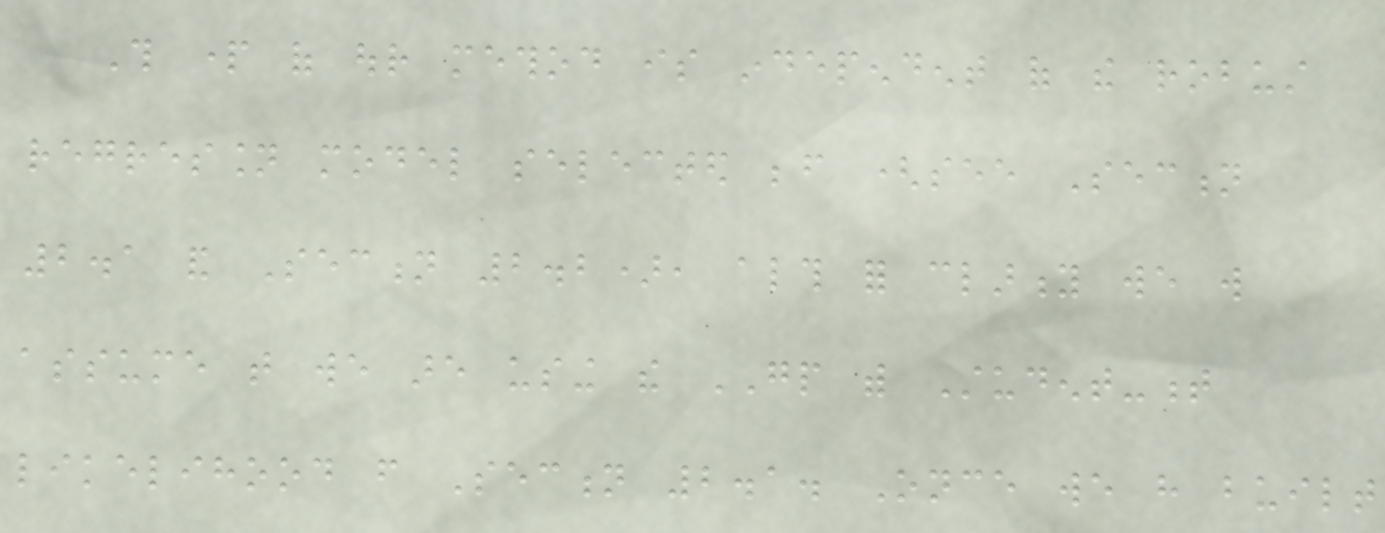This part of our method is independent of the robust
regression model selected before (see Section
2.1 and Section 2.2), although for clarity we will
assume that we are using the GP with Student-t
likelihood from Section 2.1. Once we have built
